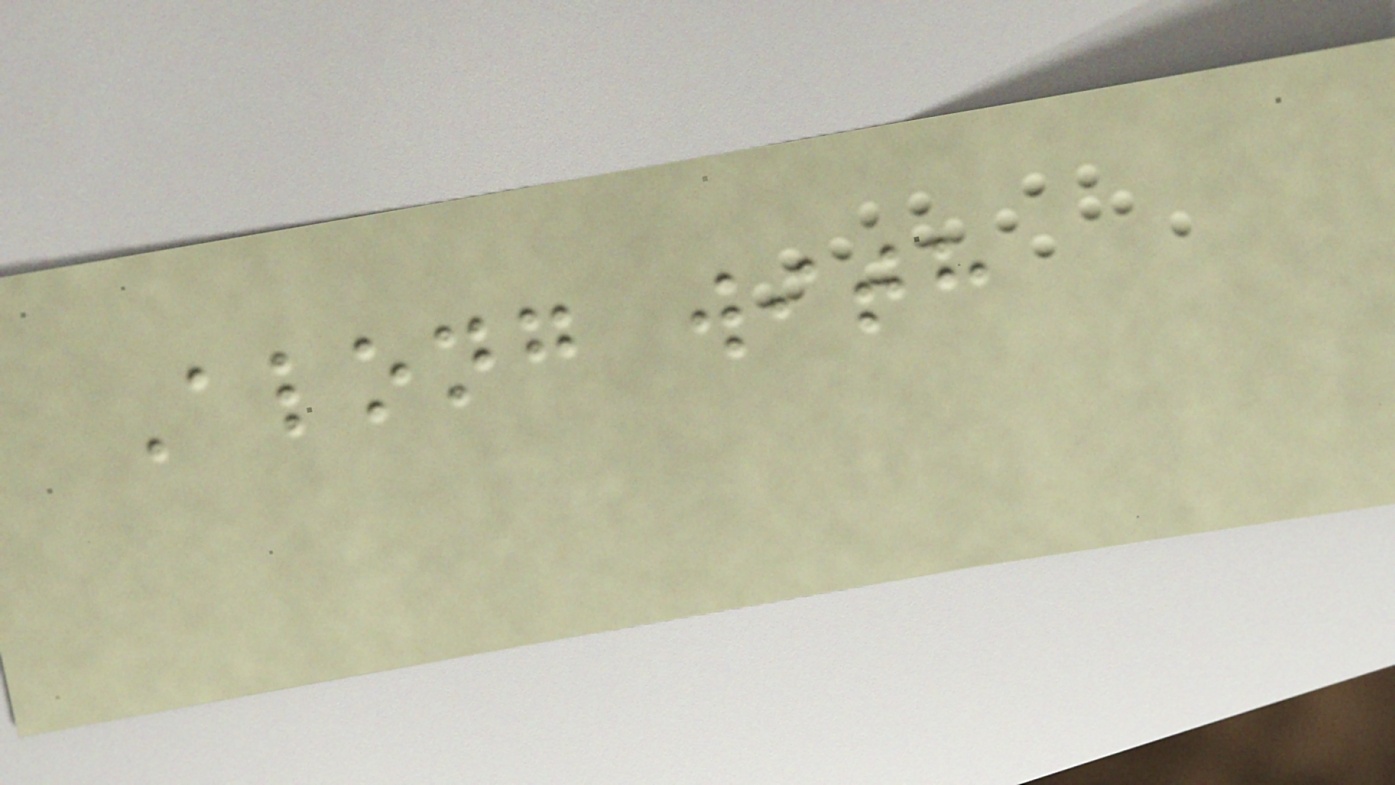Along with
